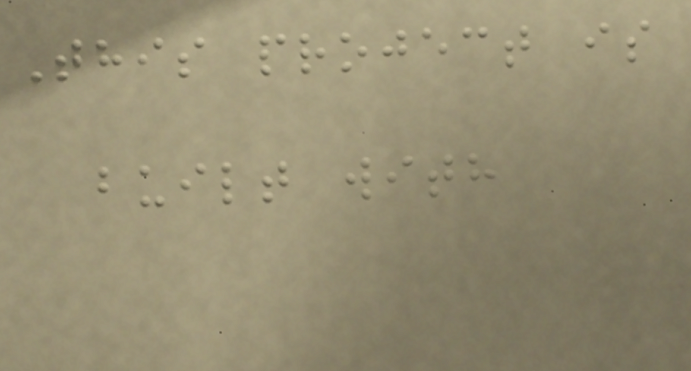This project is
built with
